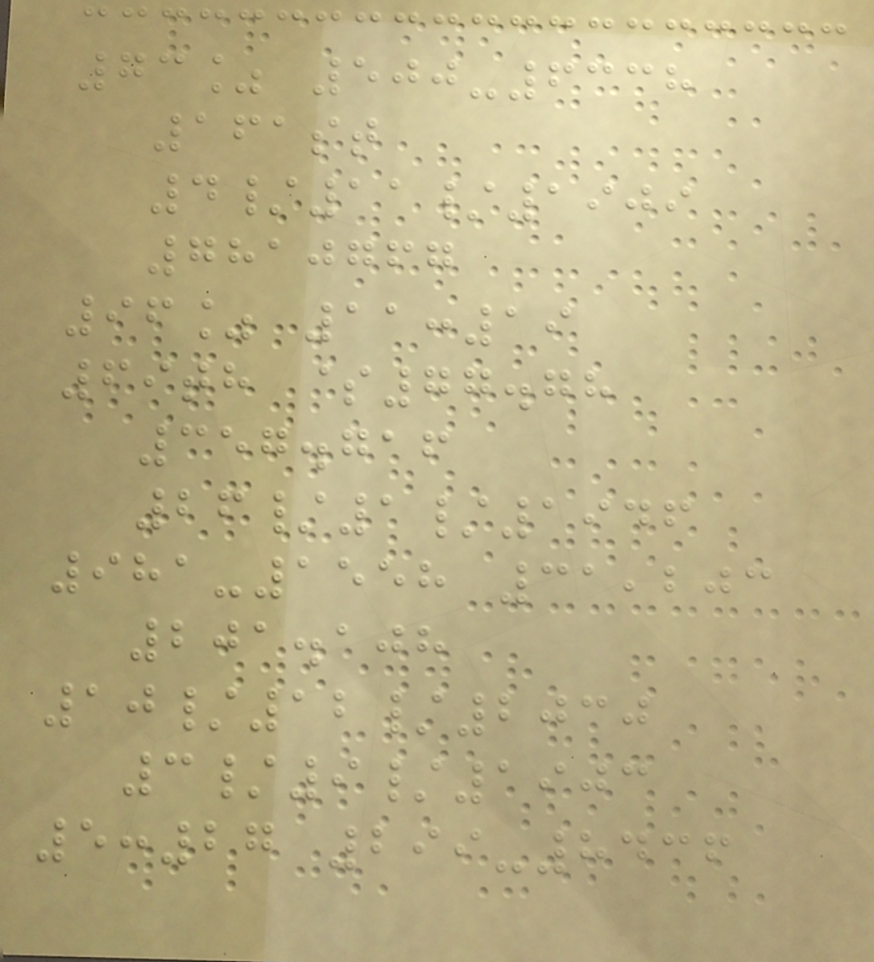73% 500-6338
161st
4/11/1909
7810767
96% 11:19
69th $77.78
357.716
26/1/1946
981-1558 31,203
201.108
10/12/2030
3/9/1903
5:27 299-8436
